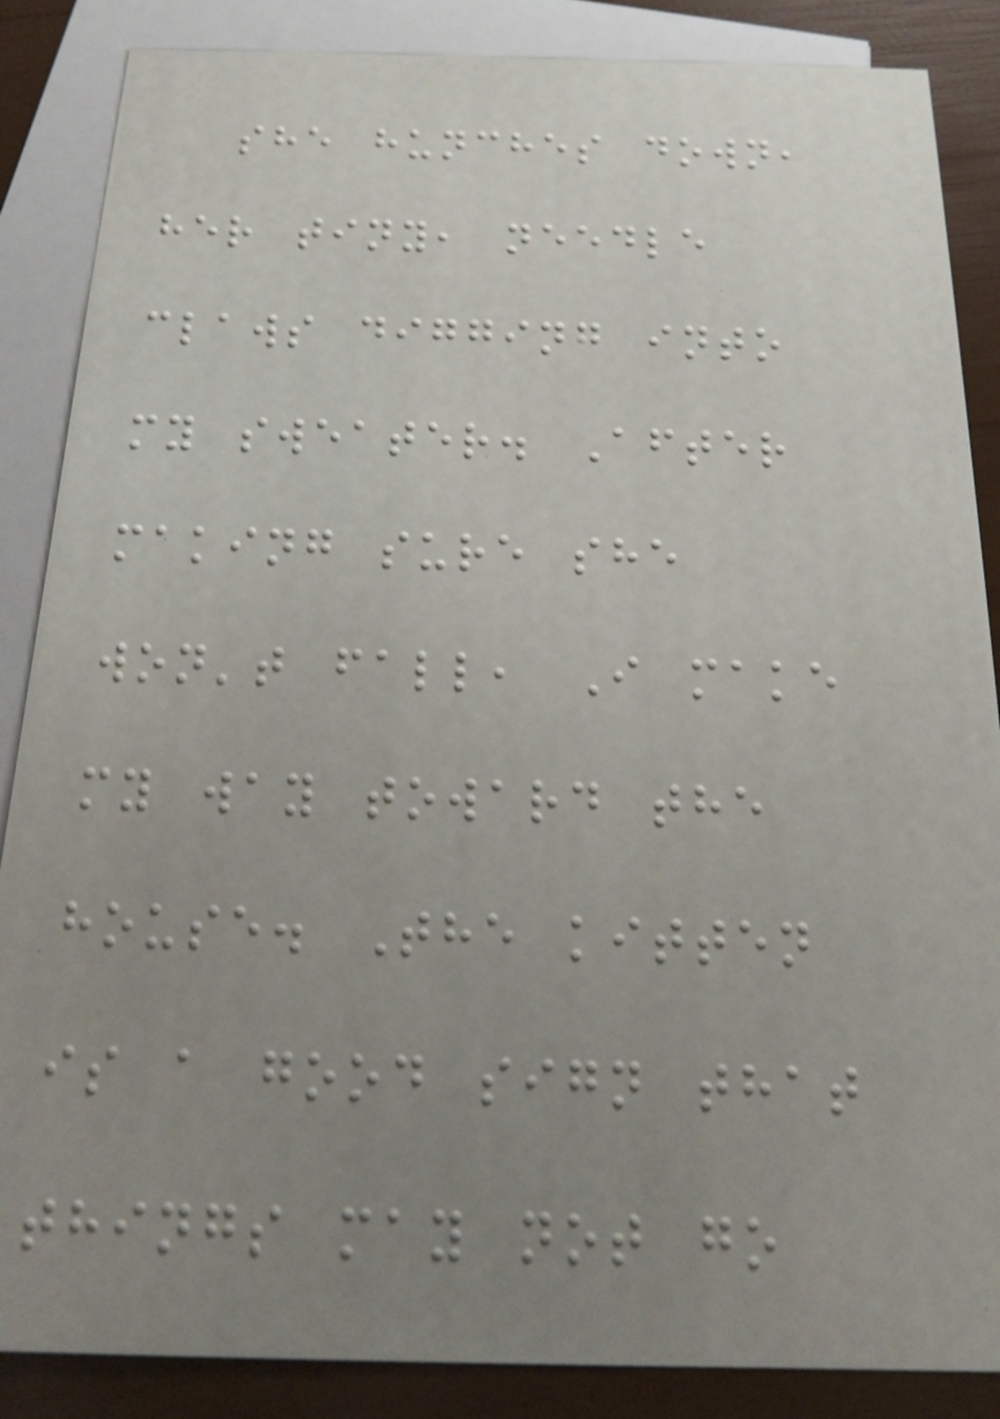she hunches down,
her tiny, needle
claws digging into
my sweater. After
making sure she
won't fall, I make
my way toward the
house. The kitten
is a good sign that
things may not go
